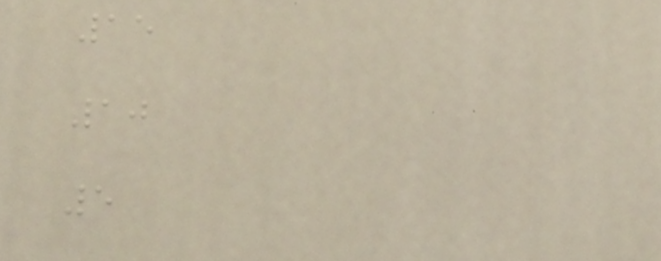15
10
5
